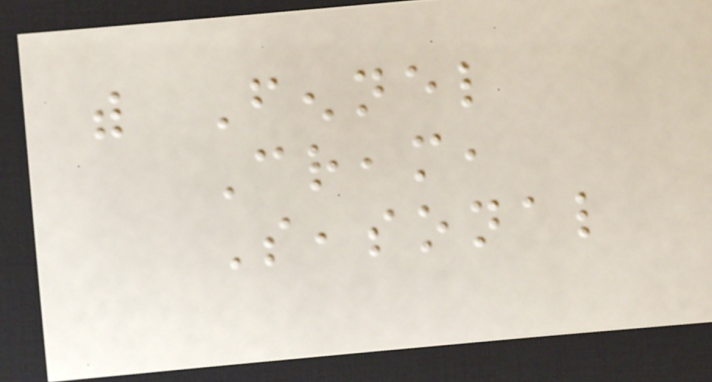with Fennel
Cream,
Seasonal
